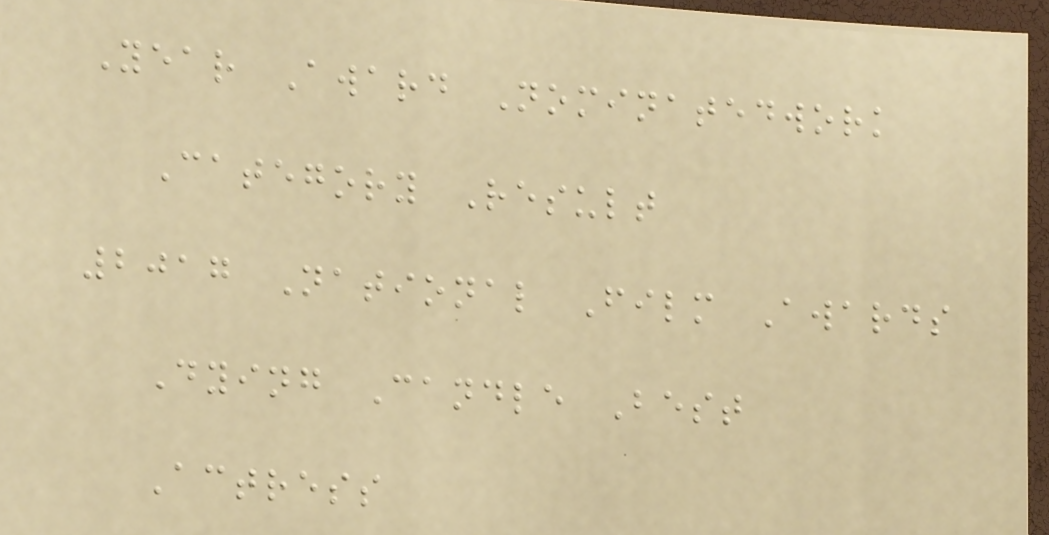Year Award Nominatedwork
Category Result
2017 National Film Awards
Dying Candle Best
Actress
